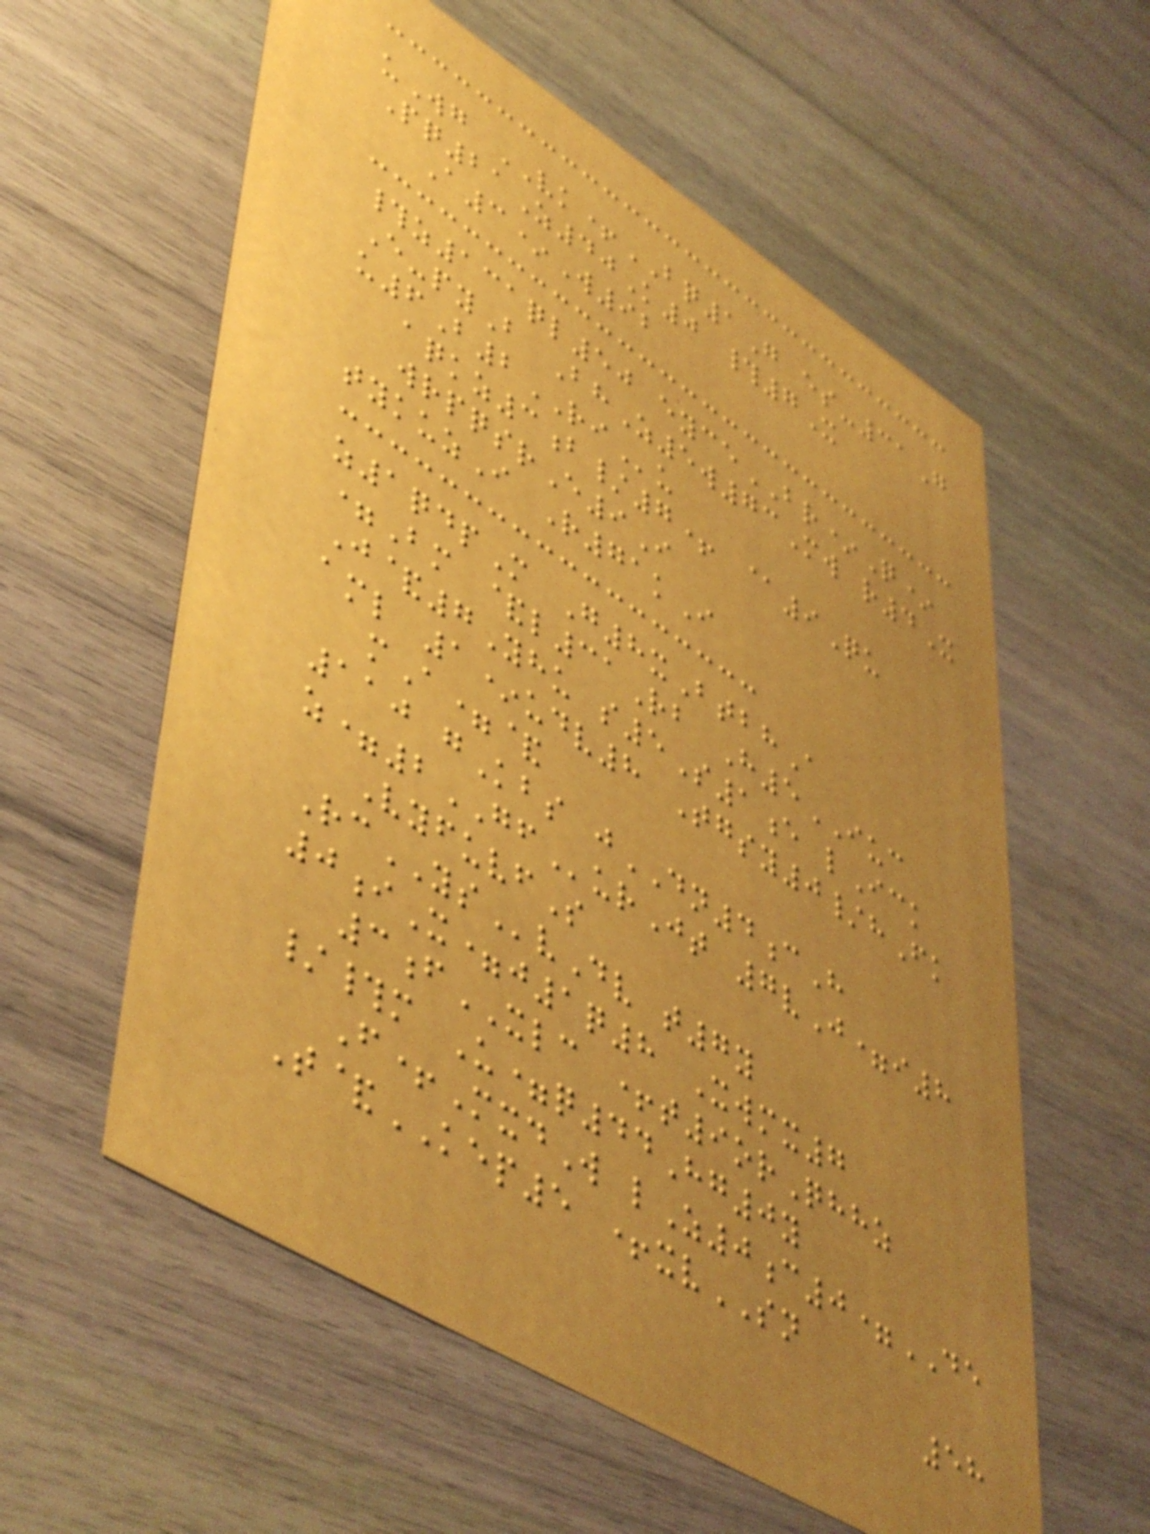uWg VK+BQ1G es-31G
Pq21Z40K0 #7X
A3*W92
#z131ql50 eyceBR*Q*
E-pyB BhZ5w73Mw r4X
u6B2RIu
aqkz3b/7+ @9Qu
wrpqsrE9I
tykuzI R71kI
z1qdpM G8xBtbhA
=Bm &l31Rb H5IUC
J&7Yhu s5S1e lIck
aml 1*udv8 Tgsy0/hFk
mA=&
110 gKbs jDN4cH
z=2GFurJt 7vJ=i8
VyfuvfS
RcYSvDv t7y
0iX=j1q8 Xwmx7
3fXLC +t9orQhhz
/#m U=q44Hg0y
F+MxdW lZ0c0=DE
T&KEP5 +xvSN
58
